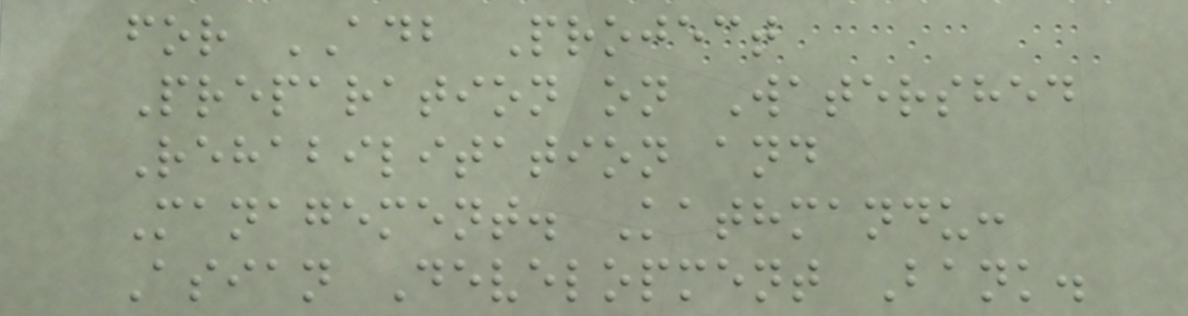for ADB Project
Preparation on Watershed
Rehabilitation and
Management. Kathmandu:
Asian Development Bank.
